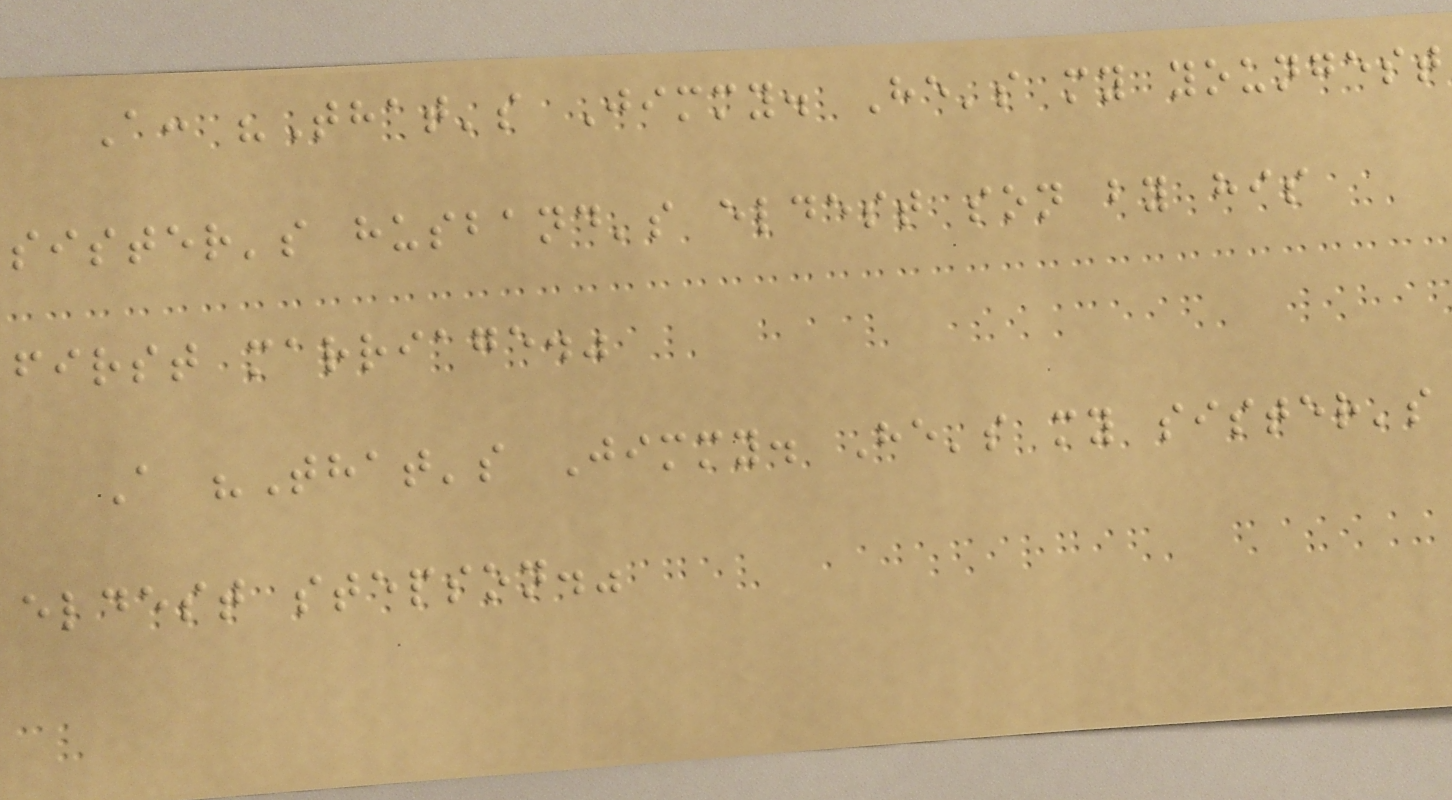A: "That's Jimmy. He's my youngest
sister's husband's eldest son by his
first marriage."
A "That's Jimmy. He's my sister's
eldest stepson."
